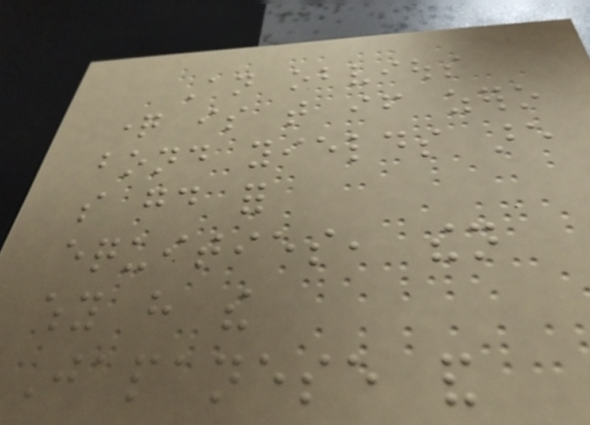An obvious
question is that if zero
bond yields are
so good for
equities, then
why have the
Japanese and
